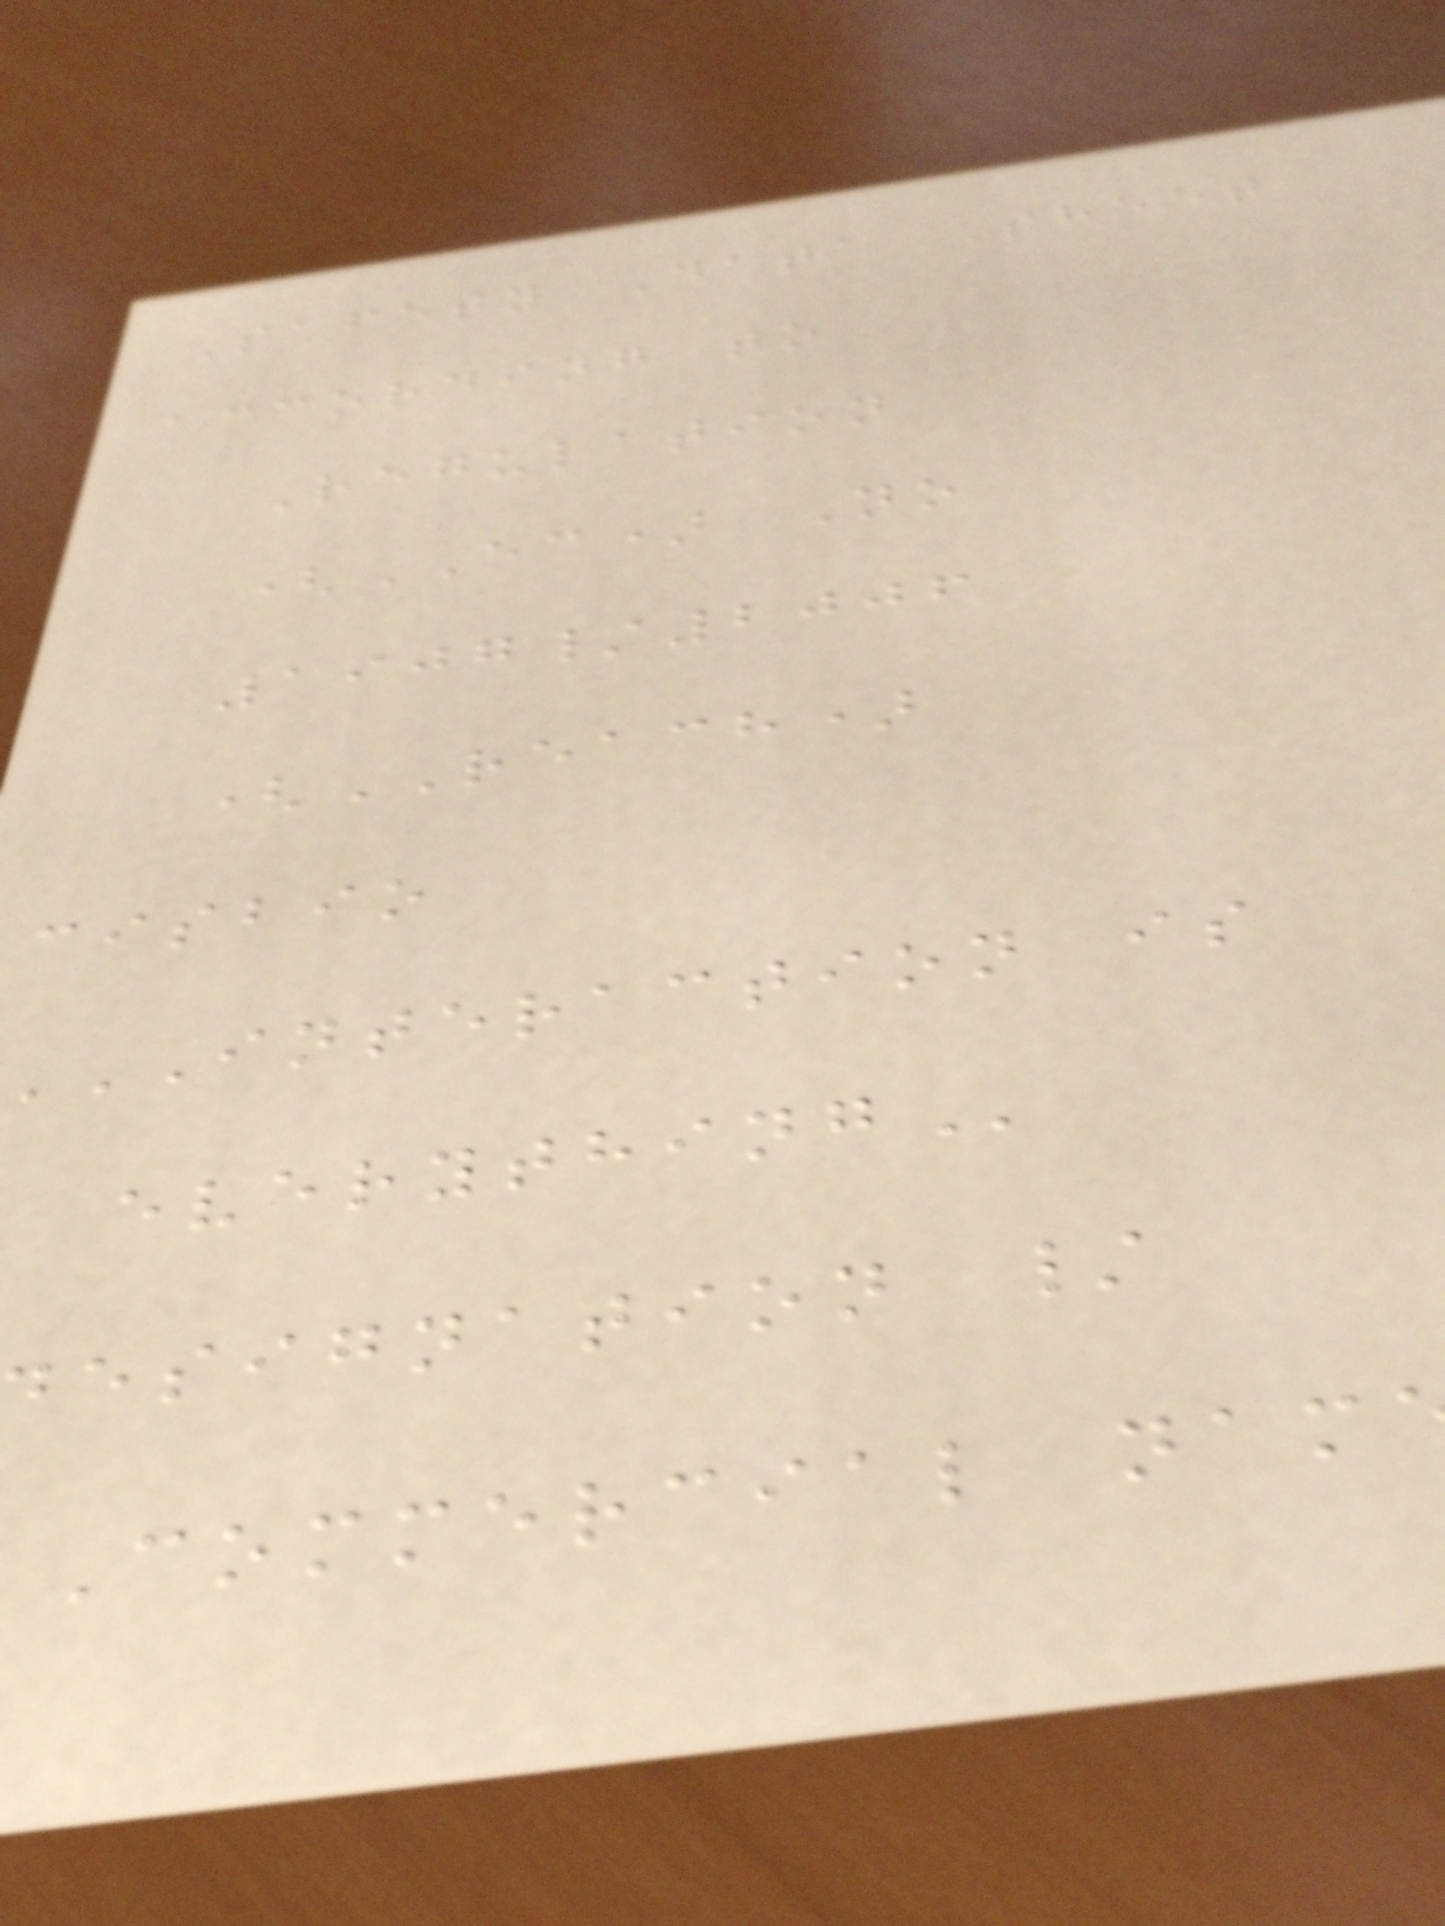Safety Data Sheet
according to
Regulation
(EC) No
1907/2006
(REACH)
cisbio
INTERACTION is
esignation /
Commercial nam
